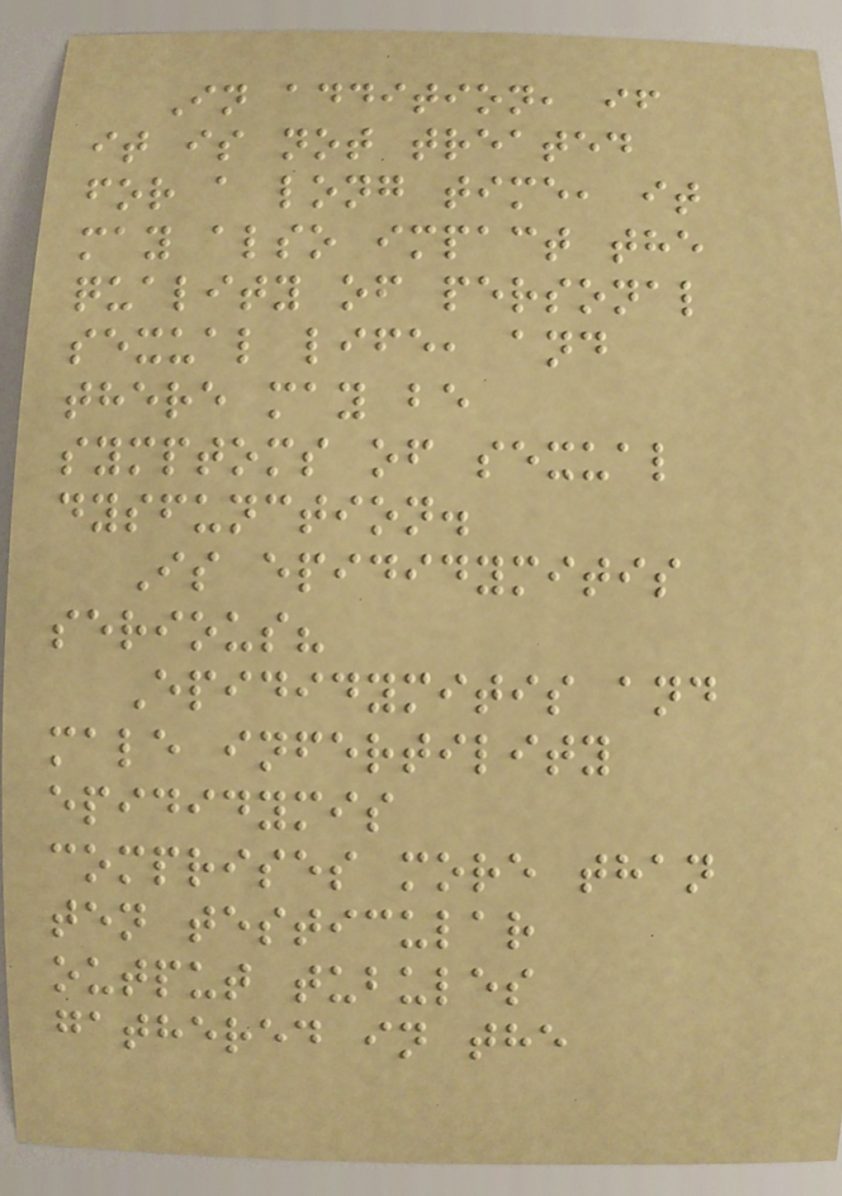In addition, if
it is not treated
for a long time, it
may also impact the
quality of personal
sexual life, and
there may be
symptoms of sexual
dysfunction.
Is epididymitis
serious?
Epididymitis and
male infertility
epididymis
comprises more than
ten testicular
output tubules
gathered in the
